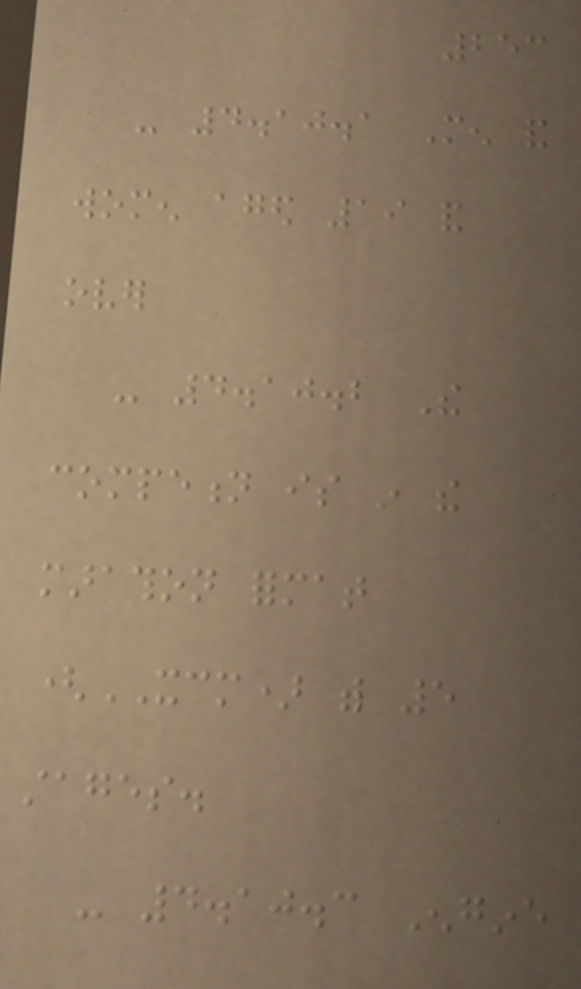253
- 4.10.1 Men and
women aged 19 and
over
- 4.10.2 The
competion is in the
marathon format
(XCM) with 5
stages.
- 4.10.3 Engine
